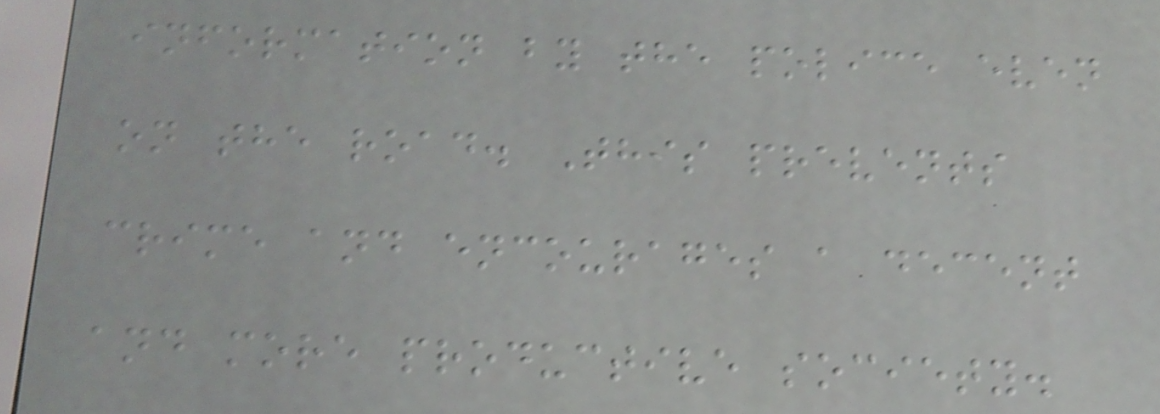information by the police even
on the road. This prevents
crime and encourages a decent
and more productive society.
